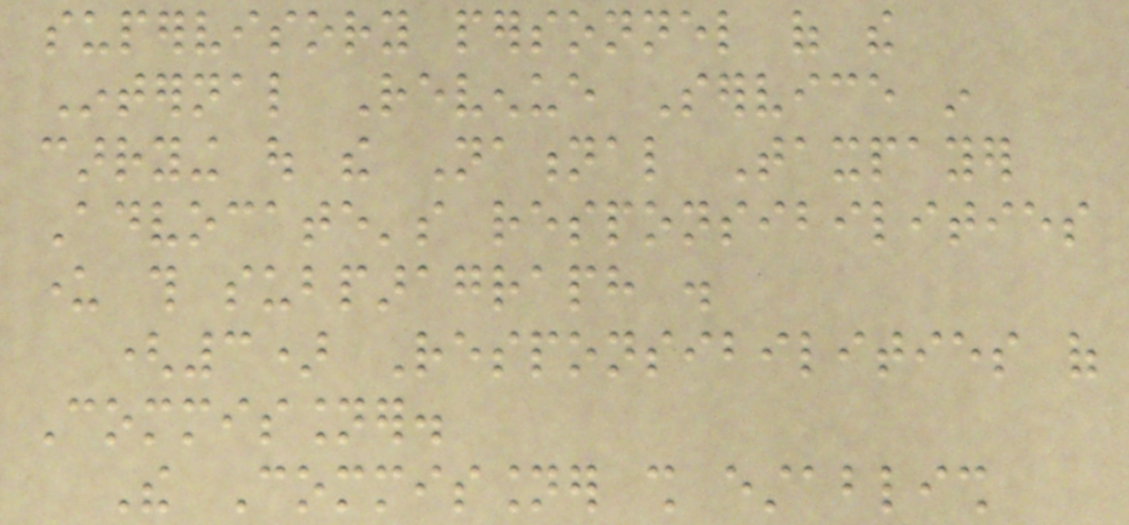supervisory personnel of the
Internal Revenue Service in
carrying out the National Taxpayer
Advocate's responsibilities
under this subparagraph .
(3) Responsibilities of
Commissioner.
The Commissioner shall establish
